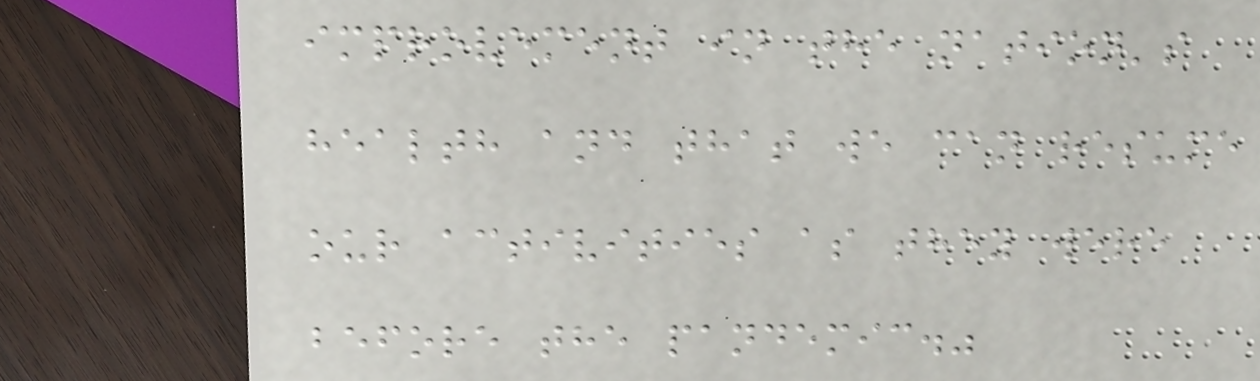improvement in the nation's
health and that we can resume
our activities as they were
before the pandemic."
